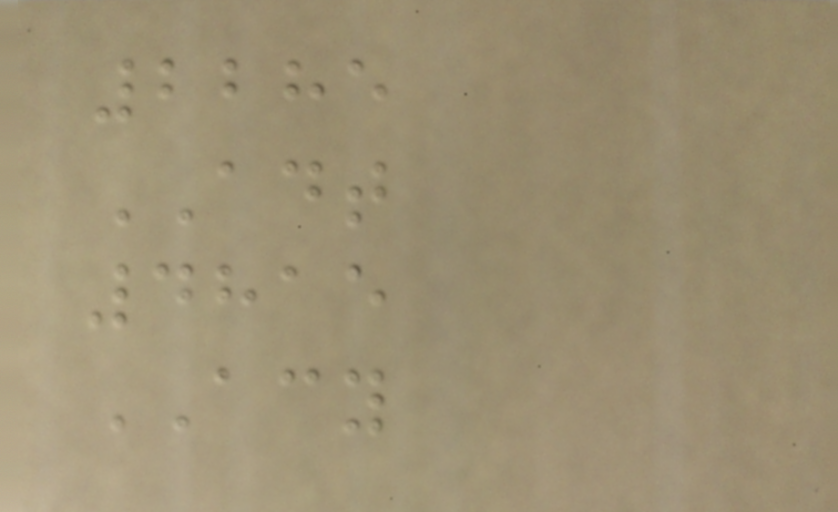2285
ADT
4815
ACY
